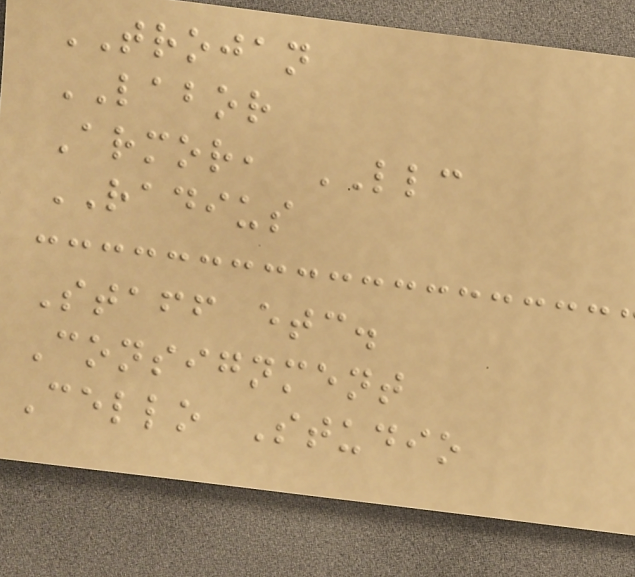TROJAN
LABOR
Armor, LLC
RADIUS
Staff etc.
Consignment
Cello Studio
